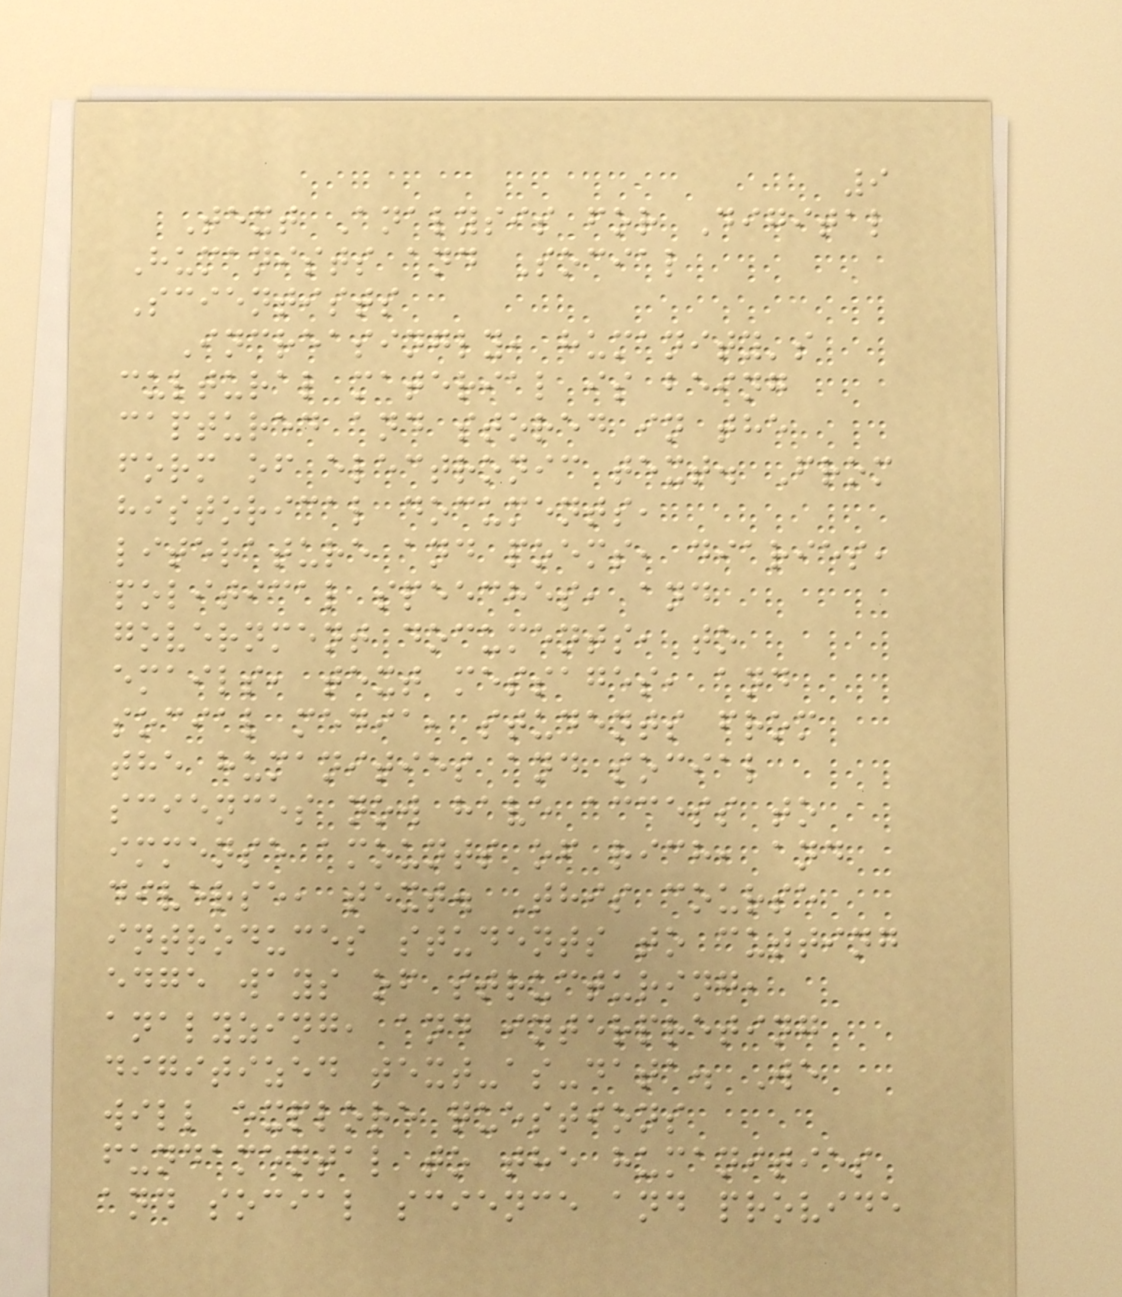9
Text Analysis for Digital
Humanists and Social
Scientists
Increasingly, humanity's
cultural material is being
captured and stored in the
form of electronic text. From
historical documents,
literature and poems, diaries,
political speeches, and
government documents, to
emails, text messages, and
social media, students from
the humanities and social
sciences now have access to
immense amounts of rich, and
diverse, text. This course
introduces students to cutting
edge ways of structuring,
analyzing, and interpreting
digitized text-as-data. We
will explore questions
fundamental to the humanities
and social science and provide
